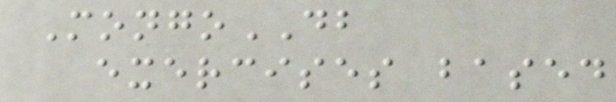MongoDB
exercises based
